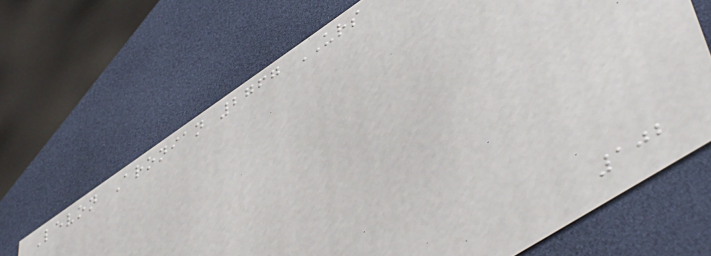Levon Aronian 2767 URS
102
